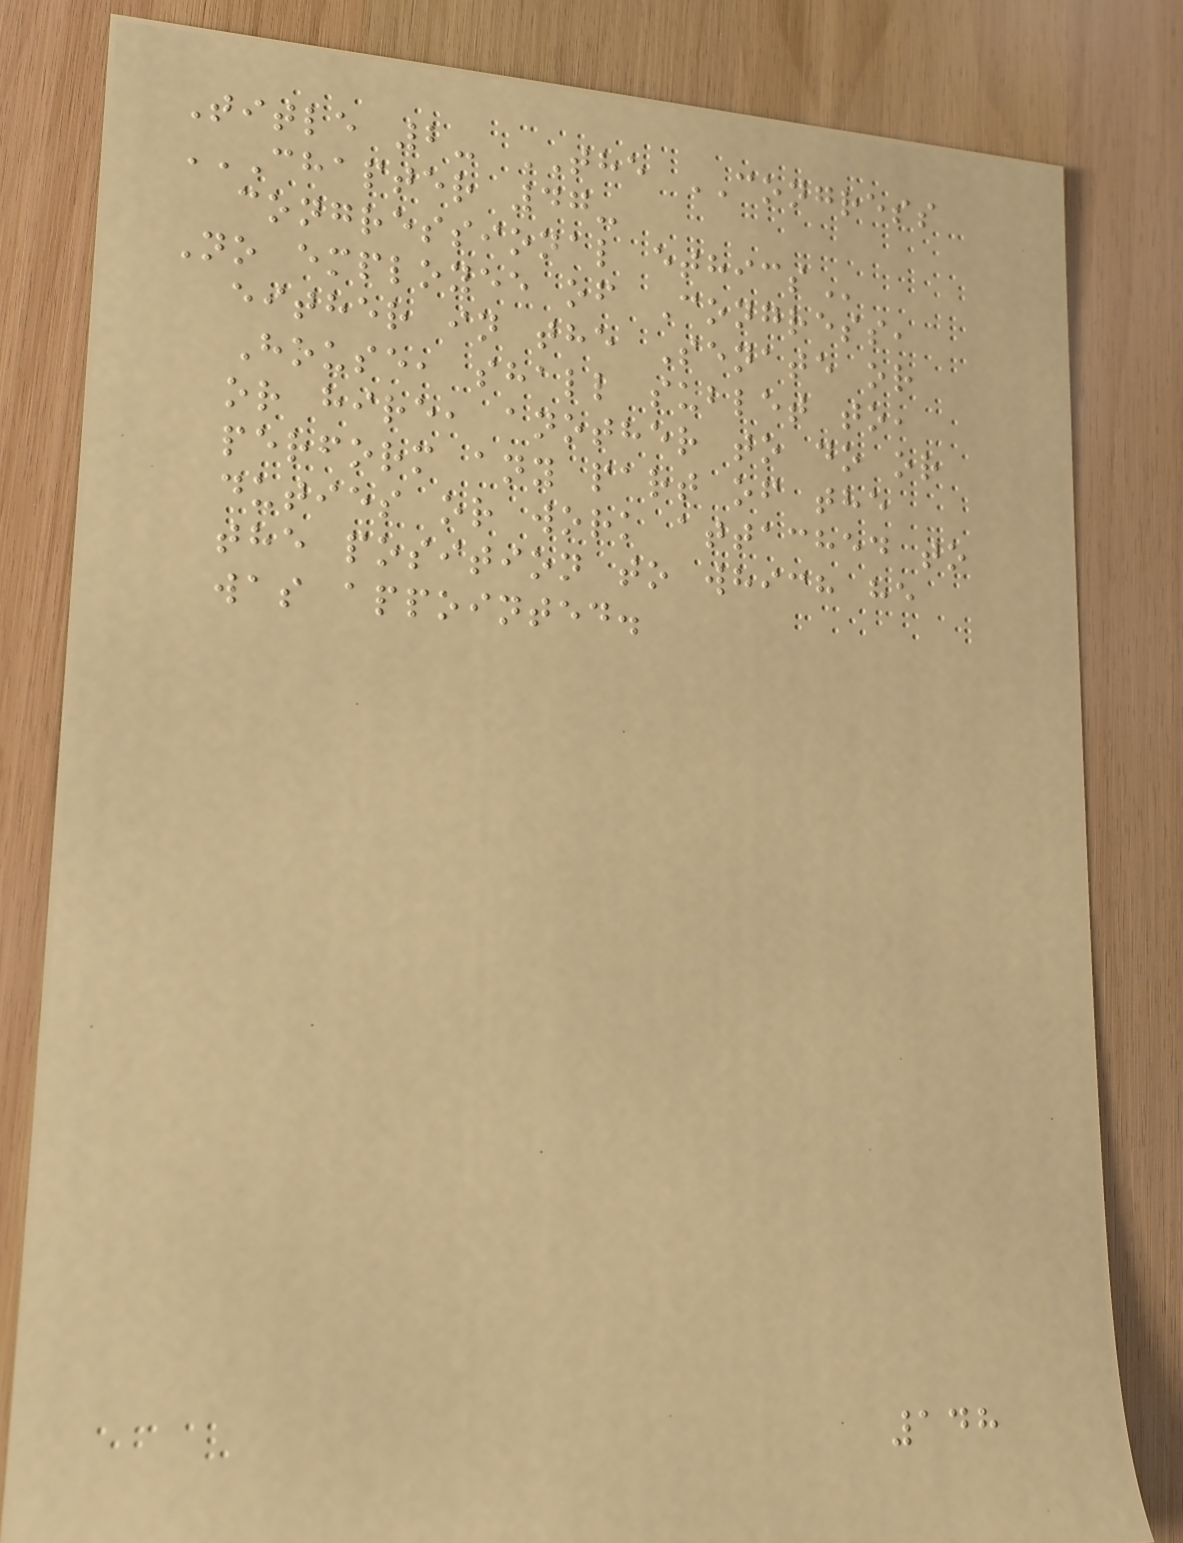Title 2- THE CONGRESS
CHAPTER 47-
CONGRESSIONAL ETHICS
No employee of Congress,
either in the Senate or
House, shall sublet to,
or hire, another to do or
perform any part of the
duties or work attached to
the position to which he
was appointed.
148
